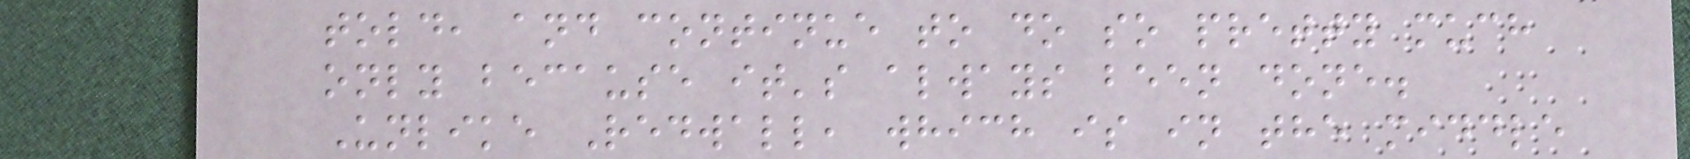told, and continue to do so pretty much
only because it's always been done.
Unlike Redwall, which is in the middle
